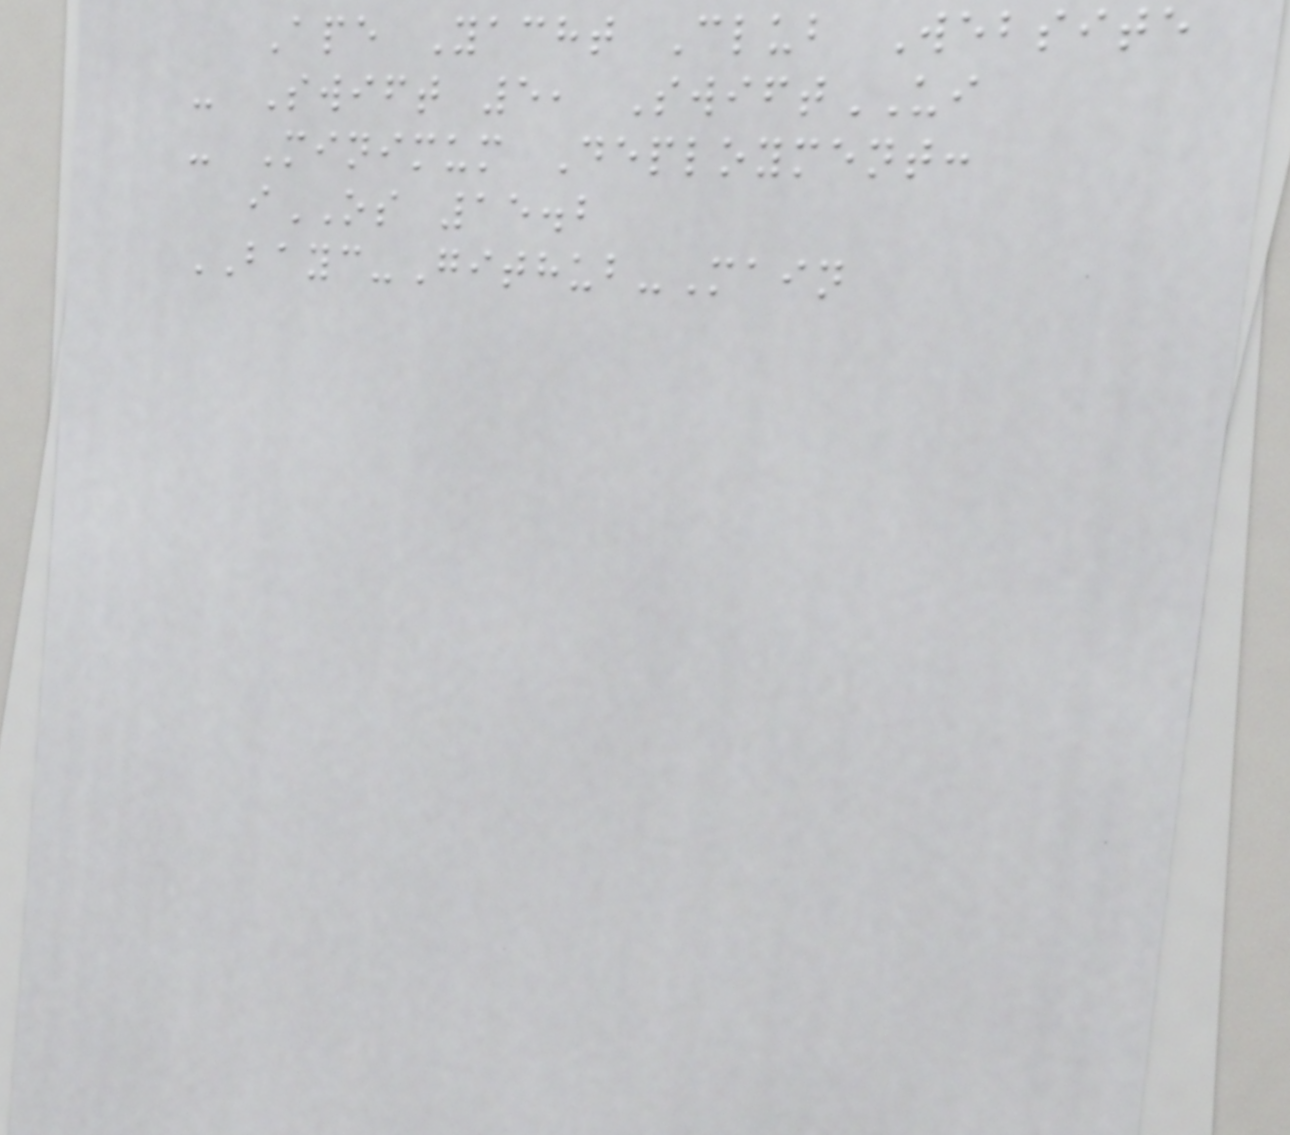Ape Yacht Club Website
- Swift 5, SwiftUI
- Minimum Deployment:
iOS 15.2
BAYC-Github-Main
